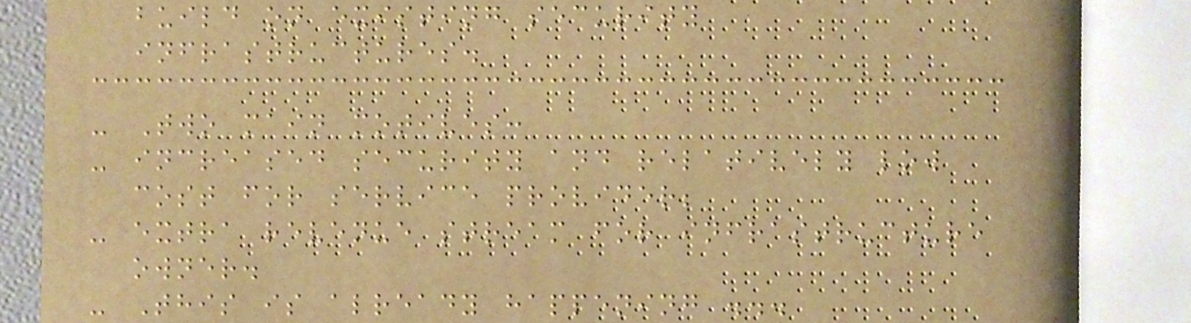build on existing security
infrastructures.
- Two main motives:
- increased security and relatively low
cost for service provider;
- extra revenue stream for infrastructure
owner.
- This is already happening ...
